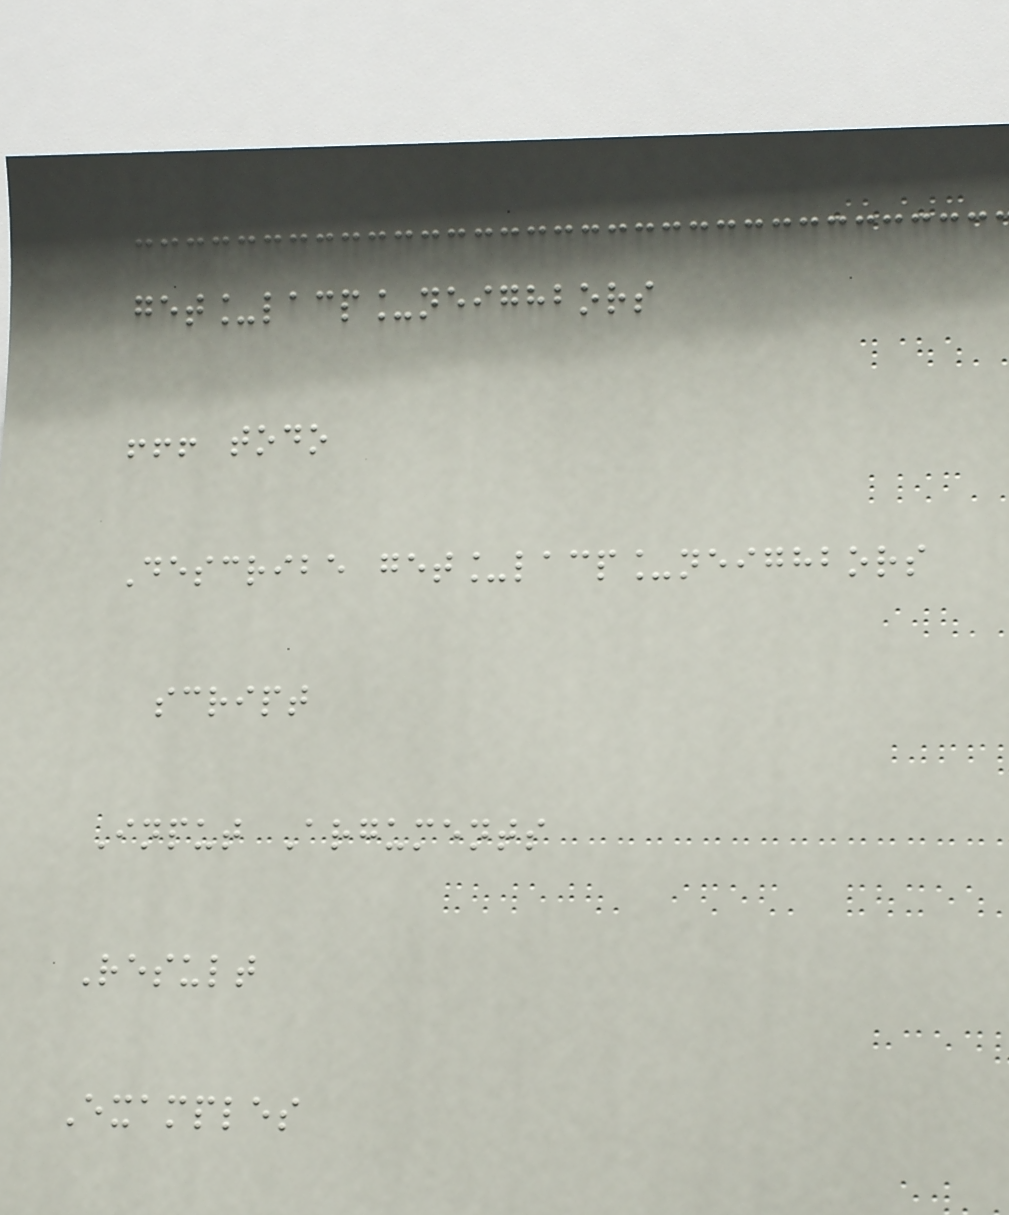get_lacp_neighbors
!!! todo
Describe get_lacp_neighbors
script
Input Arguments
Result
Examples
